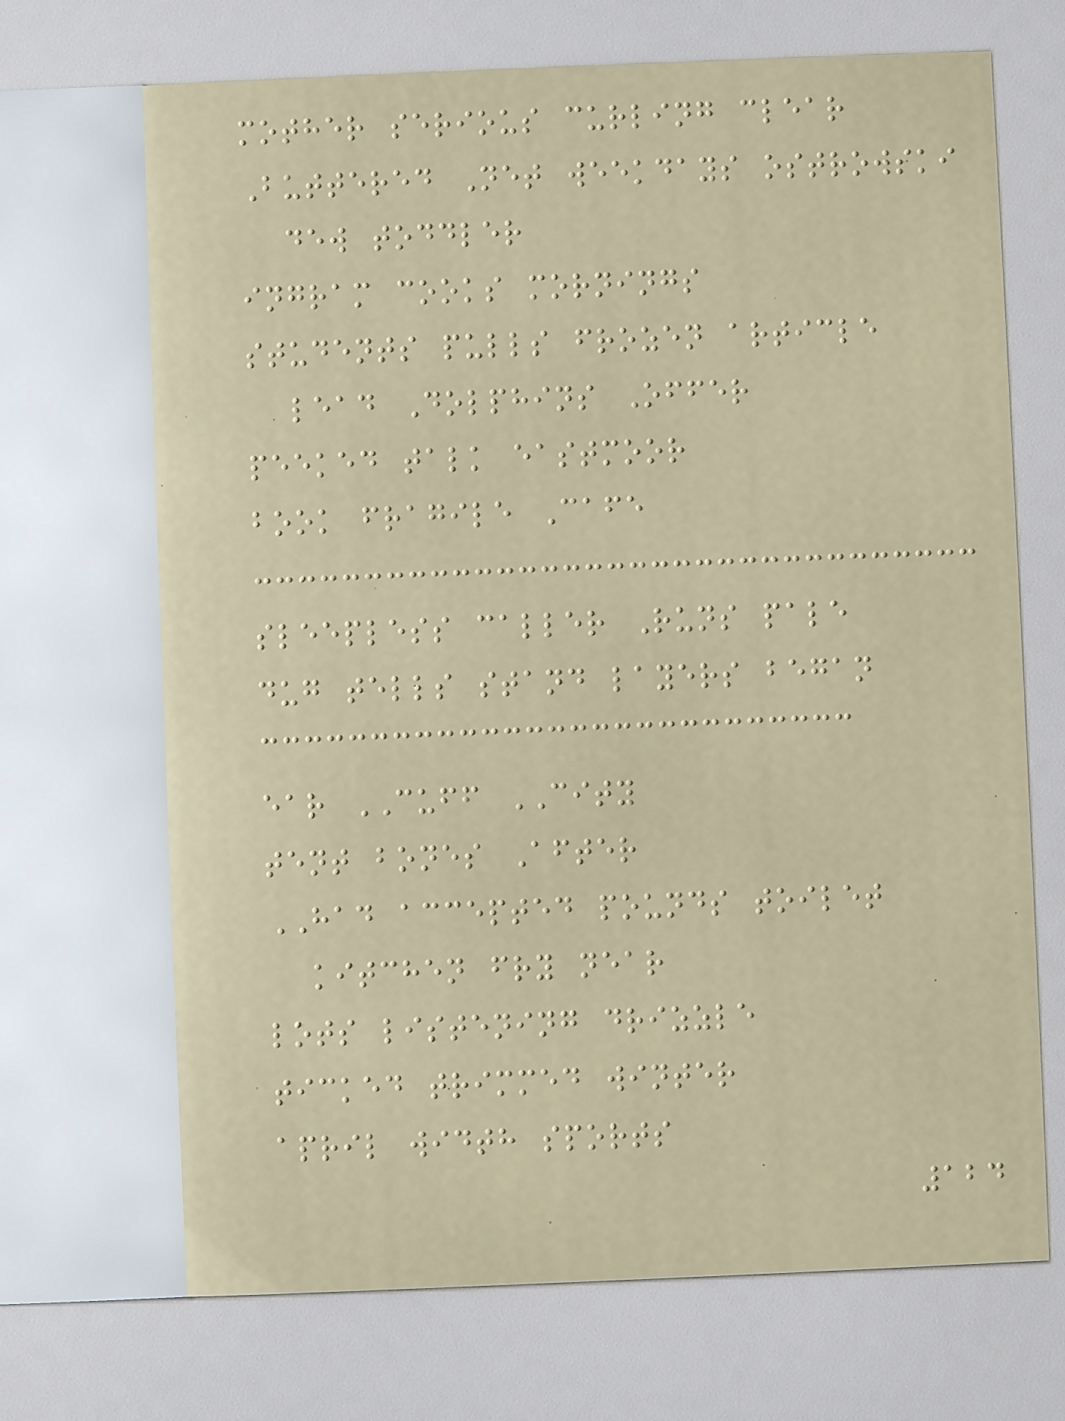mother serious curling clear
Buttered Net weekdays ostrowski
dew toddler
ingram cooks mornings
students pulls frozen article
lead Dolphins Offer
peeked talk eastmoor
book fragile Cafe
sleepless caller Runs pale
dug tells stand layers began
ear CUFF CITY
tent bones After
HAD accepted pounds toilet
kitchen fry near
lots listening drizzle
ticked trimmed winter
april width sports
124
